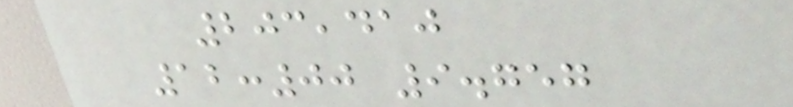203,410
12:00 9.757
